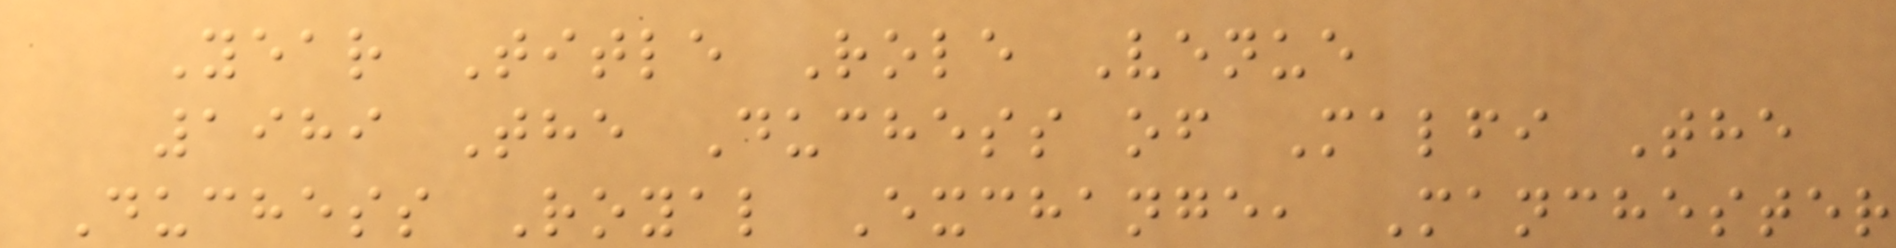Year Title Role Venue
1989 The Duchess of Malfi The
Duchess Royal Exchange, Manchester
